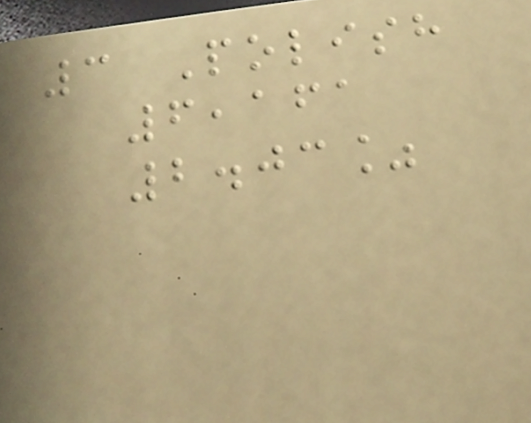3 Polish
6,161
2.03%
